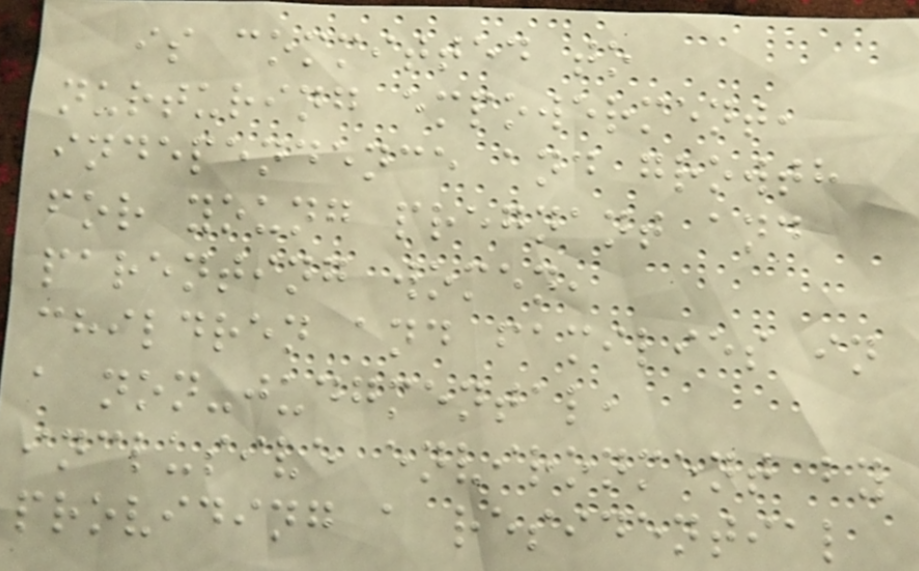is committed to
nurturing empowerment,
independence and growth
for young pregnant and
parenting women,
children and families in
a non-judgmental,
inclusive environment by
providing a residential
